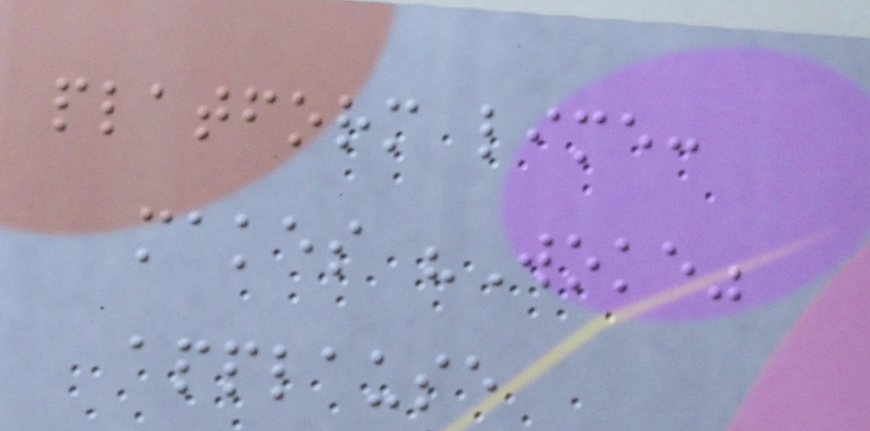platform lime:
makes "Woke"
applause
